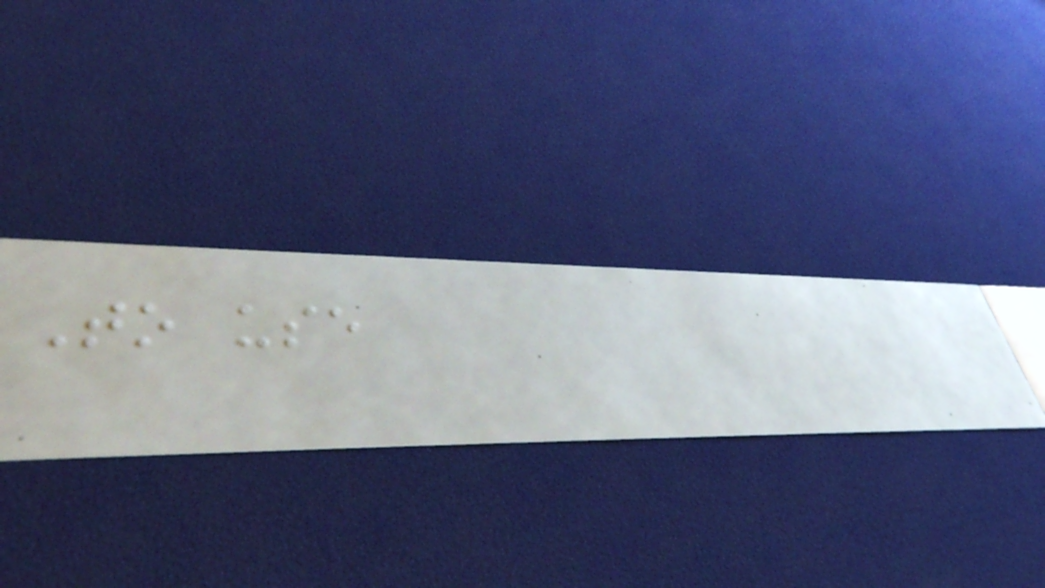To use
